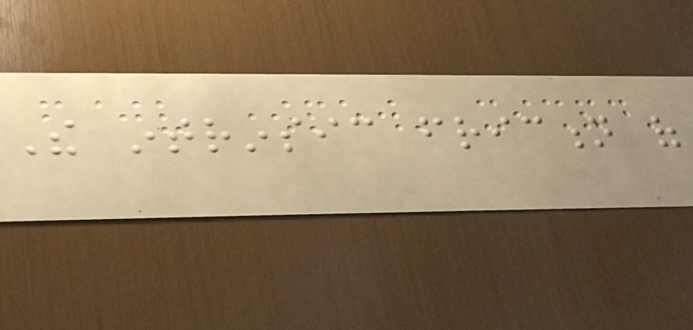The intrinsic friction of
